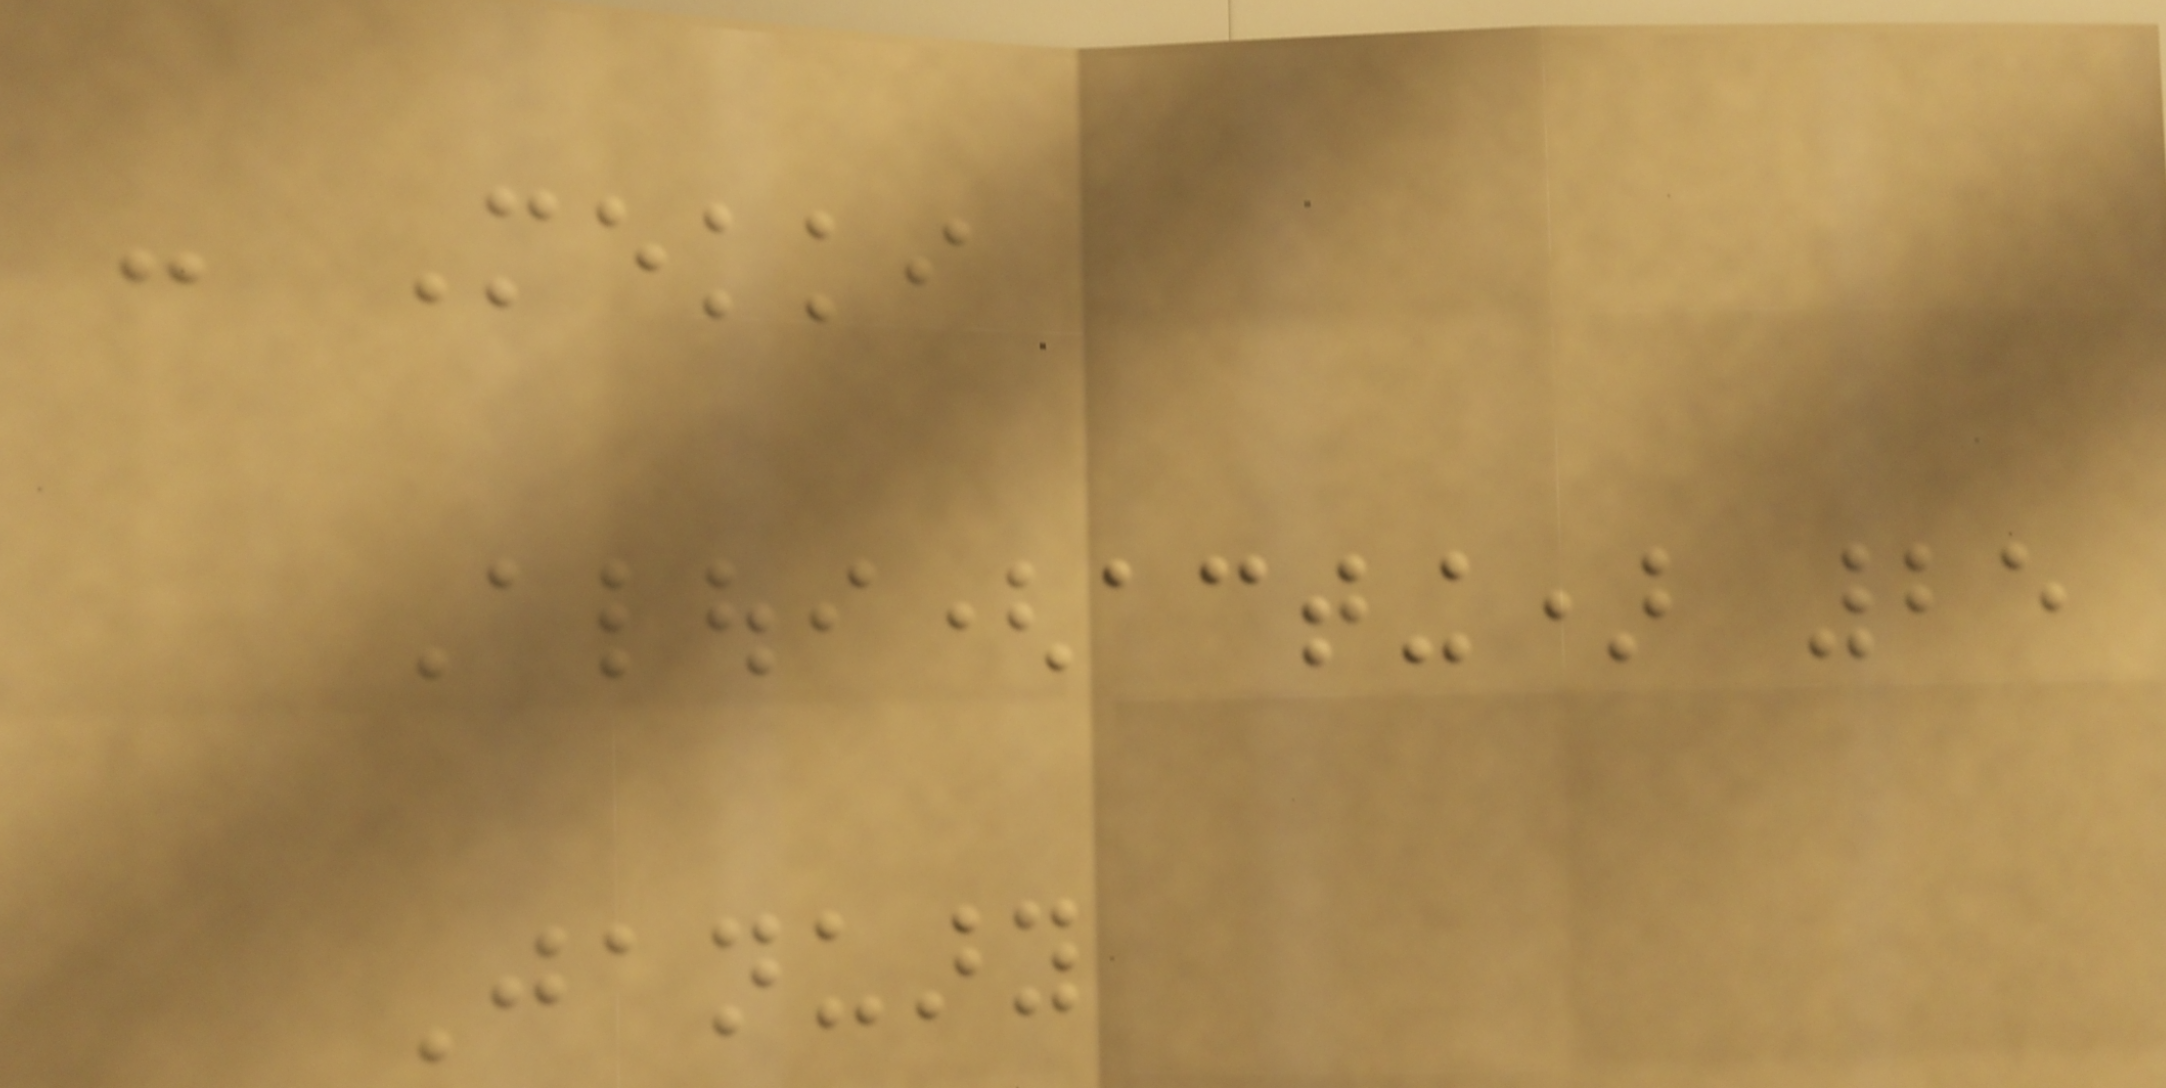- Mekki
Aloui(acting) 25
January
